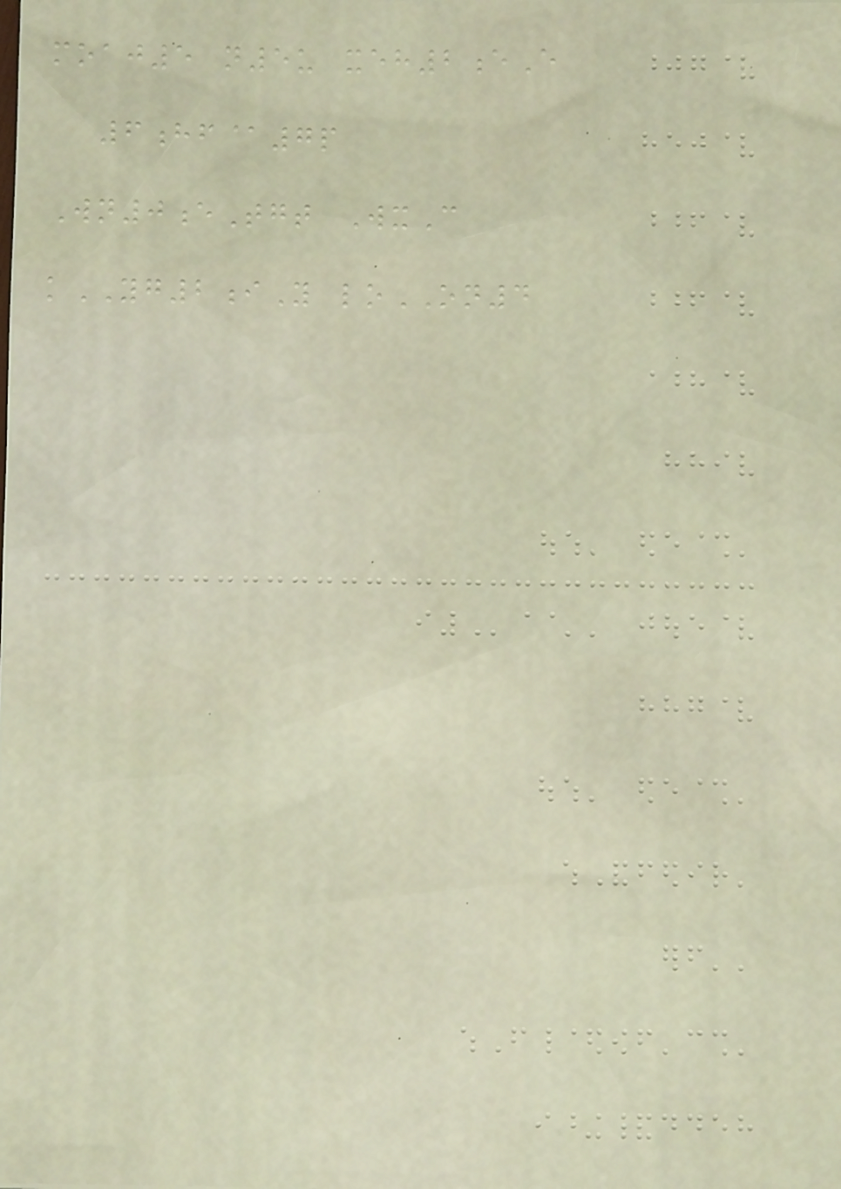moaj5 n5u xeh2eE
6hf@7p
Wn0eTgt WxC
kYG2iY loON4
